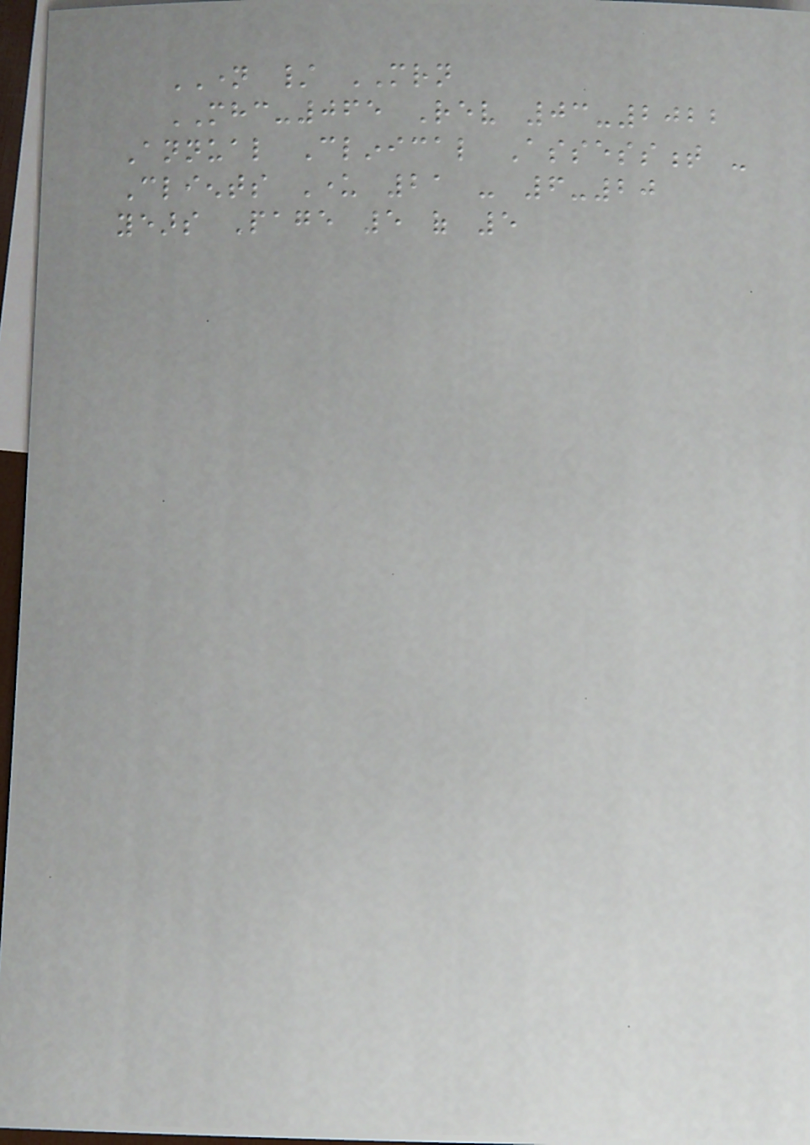NAME / MRN
MHC-065 Rev 03-2022
Annual Clinical Assessment -
Clients Under 21 - 6-20
years Page 5 of 5
